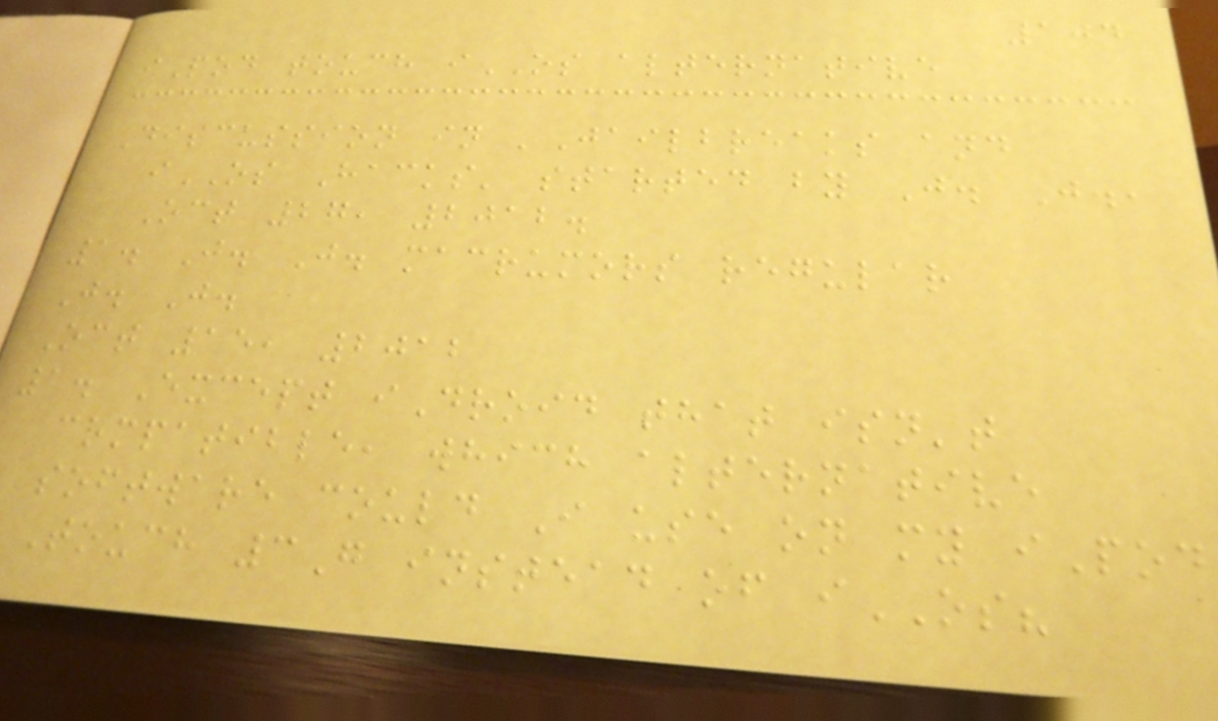104
iPod touch iOS alternative
Discussion in 'Jailbreaks and
iOS Hacks' started by J. J.,
Oct 27, 2012.
1. J. J. macrumors regular
J. J.
Oct 15, 2012
1. Except iDroid that isn't
compatible, which alternative
software could I use on my iPod
Touch 3G instead of iOS?
